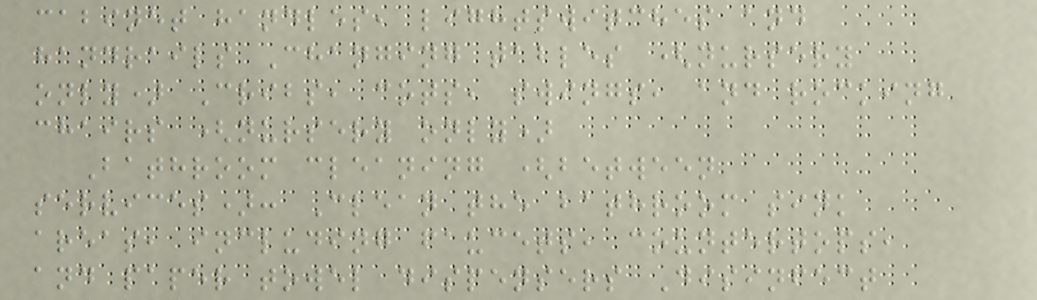cabinet handles, lightswitches and
handrails Changing tables (nursery
only) Cribs, cots, swings, and rocking
chairs (nursery only)
Bathroom cleaning (between
services): Clean the bathroom sink
areas, including faucets, countertops,
and paper towel dispensers Disinfect
